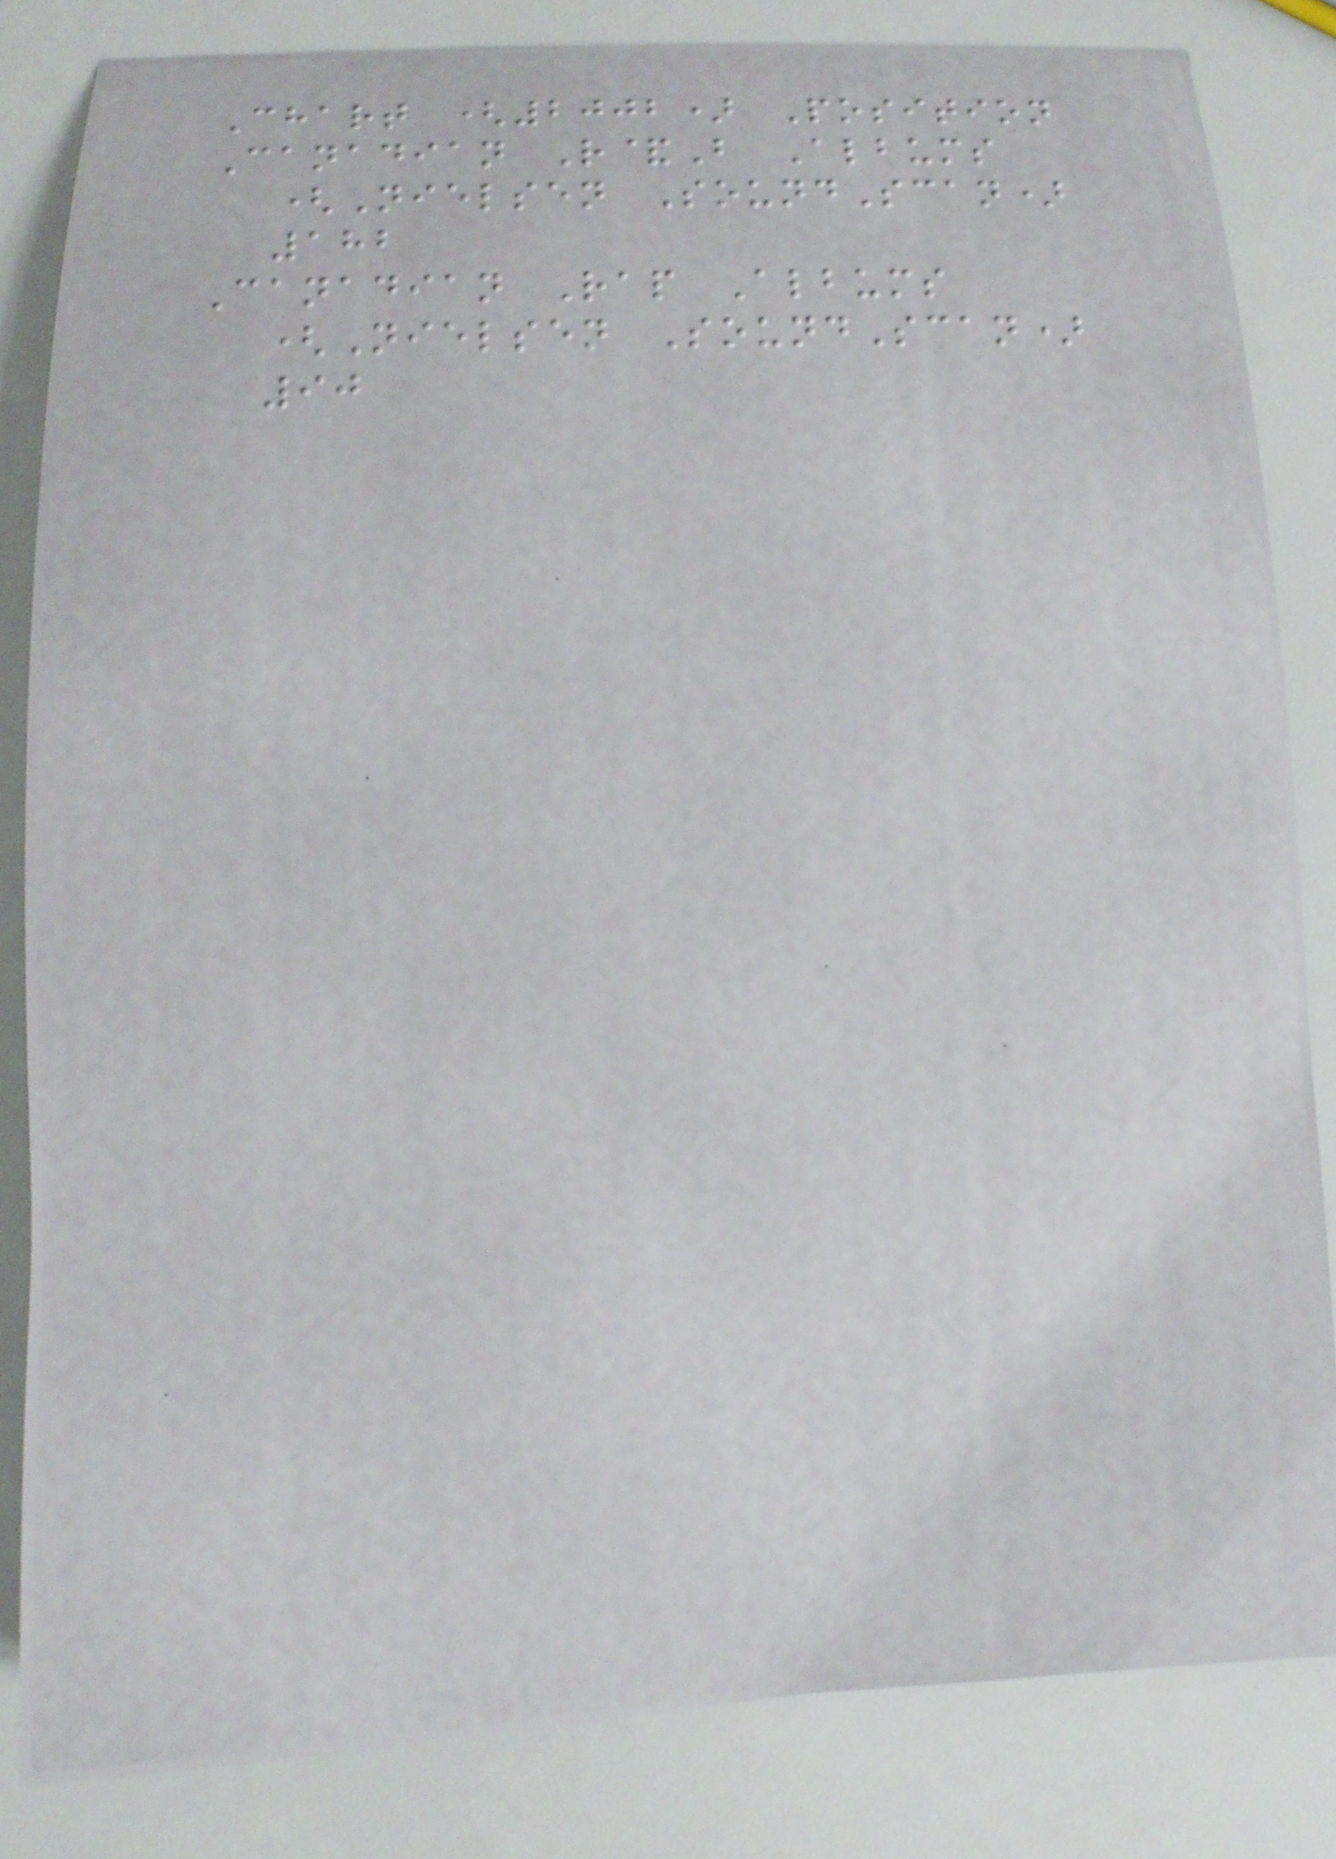Chart (2002) Position
Canadian R&B Albums
(Nielsen SoundScan)
182
Canadian Rap Albums
(Nielsen SoundScan)
90
